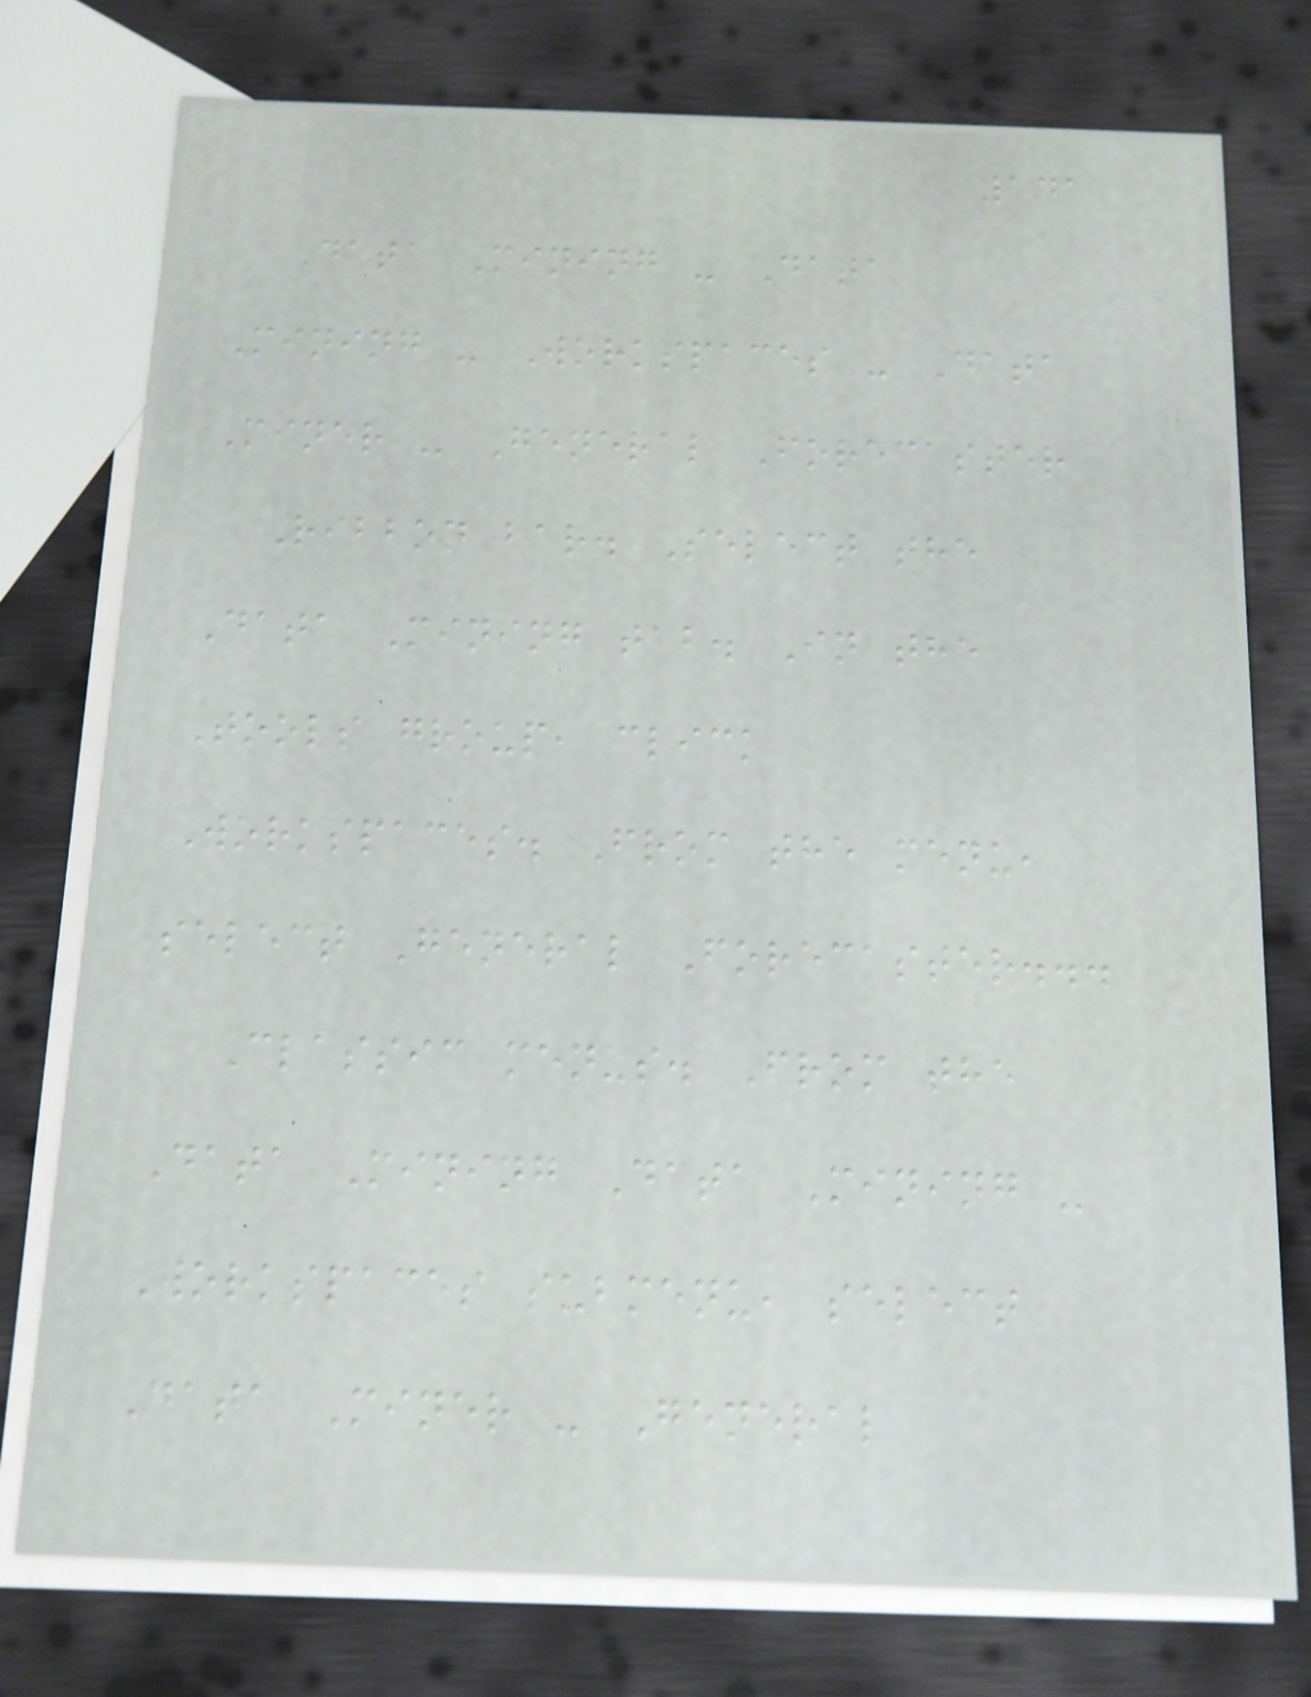141
Data Mining - Data
Mining - Workspaces - Data
Miner - General Forecaster
Ribbon bar. Select the
Data Mining tab. In the
Tools group, click
Workspaces. From the menu,
select General Forecaster...
Classic menus. From the
Data Mining Data Mining -
Workspaces submenu, select
Data Miner - General
